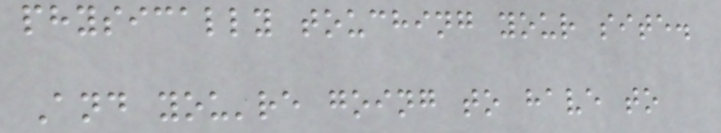physically touching your site.
And you're going to have to
